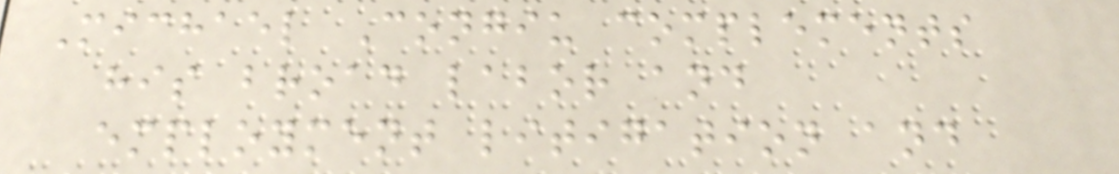Michael Congiu complements
his broad labor and
employment litigation and
